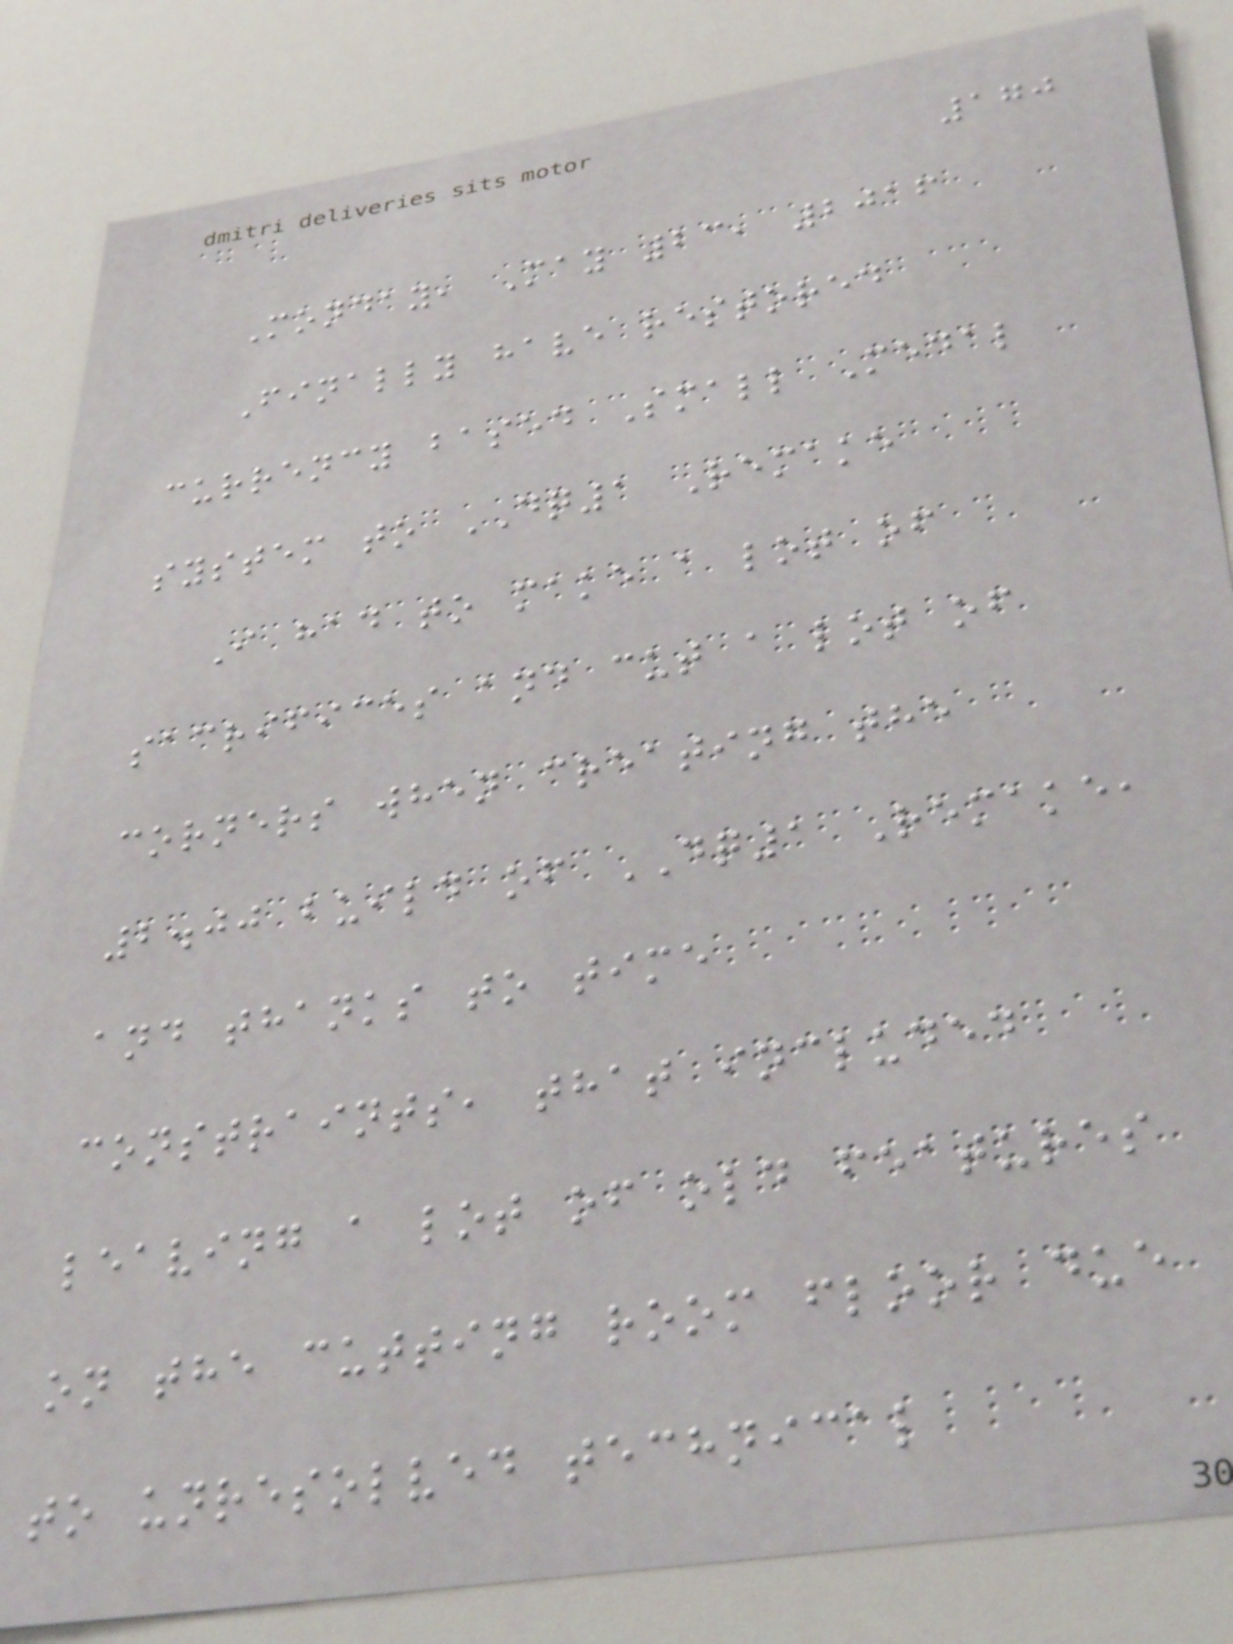170
Monday, May 23, 2016
Finally have restored
currency based Small Medal
system to DQ1 Remake
I had to make a lot of
sacrifices and cut a lot of
corners when creating the
2.00 build of DQ1 Remake,
and thanks to time
constraints, that included
leaving a lot of old features
on the cutting room floor due
to unresolved technical
